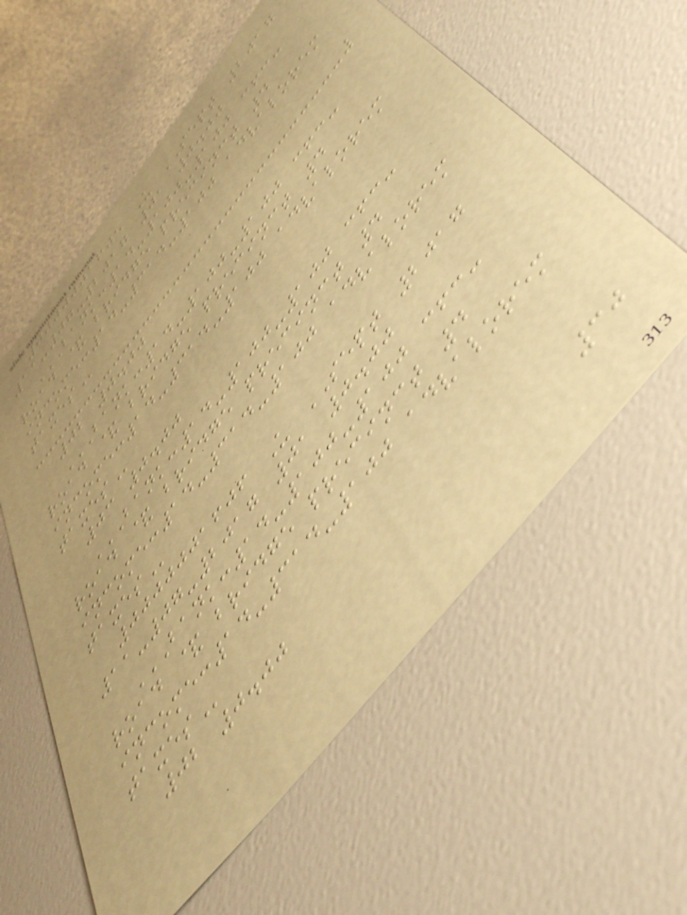0000001605 U SEPT 2017
11-07-2017 01 0.00
BANK:14-100-100 CFC:
ROAD & BRIDGE PRECINCT 4
INCOME:14-314-100 ADVALOREM
TAXES
02 0.00
BANK:14-100-100 CFC:
ROAD & BRIDGE PRECINCT 4
INCOME:14-314-100 ADVALOREM
TAXES
03 0.00
BANK:14-100-100 CFC:
ROAD & BRIDGE PRECINCT 4
INCOME:14-314-100 ADVALOREM
TAXES
0000001606 U SEPT 2017
11-07-2017 01 0.00
BANK:14-100-100 CFC:
ROAD & BRIDGE PRECINCT 4
INCOME:14-314-100 ADVALOREM
TAXES
02 0.00
30
